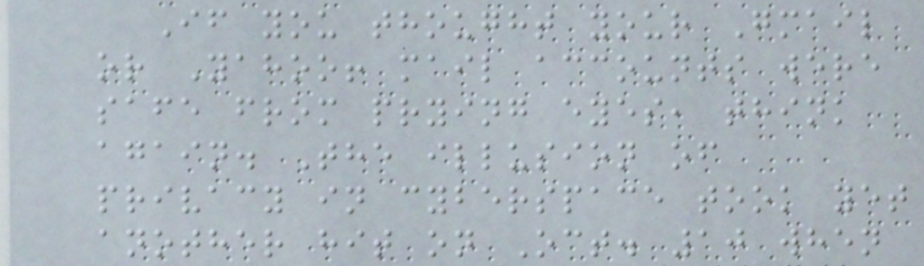If you thought your Gmail
or Yahoo! mail accounts were
safe from prying eyes, think
again. The illusion of
privacy in cyberspace took yet
another hit on Oct. 10 when
